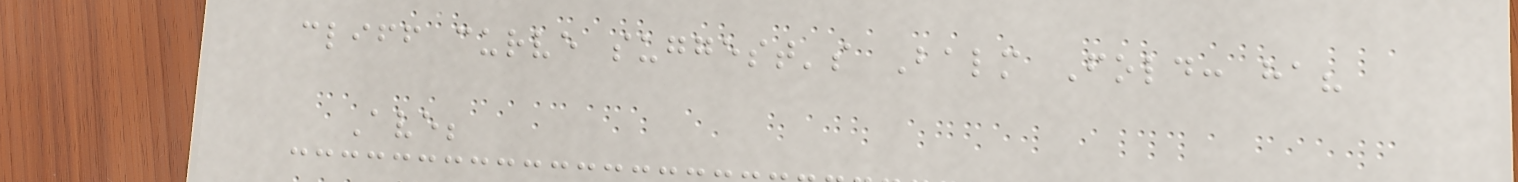cliff curve suggest's Balm Fold: ha?
Ave;
